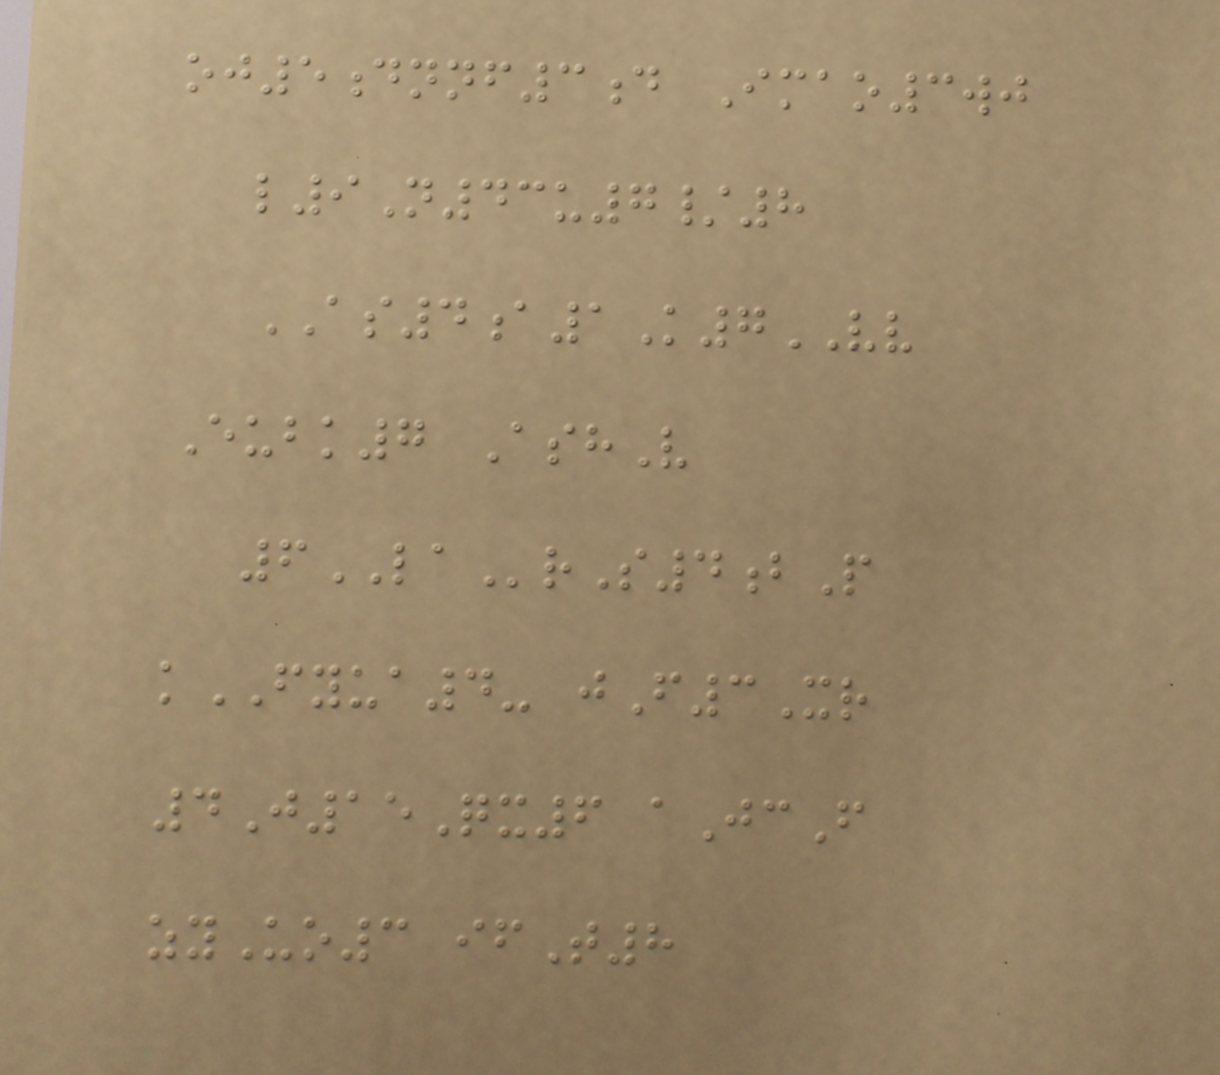oj5dnnf3d Imao3wj
l9N43u7/8
AS4a1K7VV
Eubk7 AshV
6LArS4bP
kFYUA4- jF3Xr
4J15Qx6 aJcF
zyUo3 ifT8
